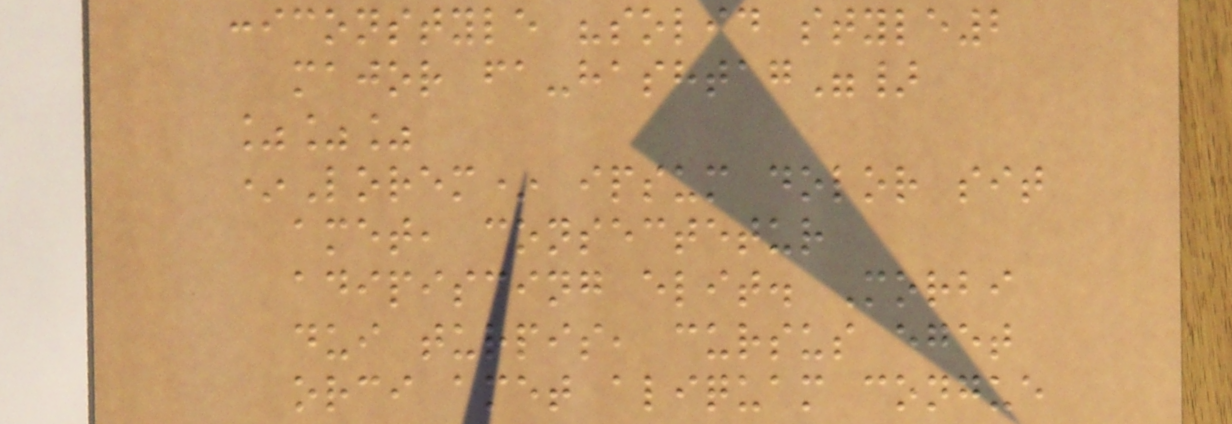:iconstyle "solid style2
major fa-hashtag"}
%%%
*Lorem* ipsum dolor sit
amet, consectetur
adipiscing elit. Morbi
dui turpis, cursus eget
orci amet aliquam congue
